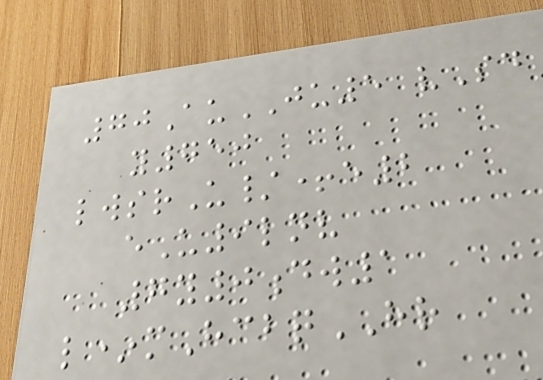70AuJU5 vSd
y750
lwsrU/+e2
eU9lnv
7y0dw1
l*mHcbqHR
